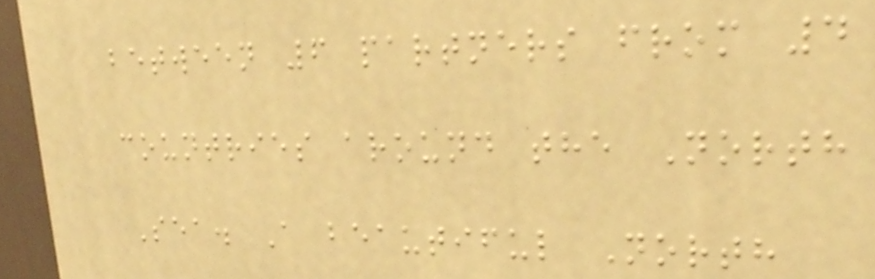between 6 partners from 4
countries around the North
Sea. A beautiful North
